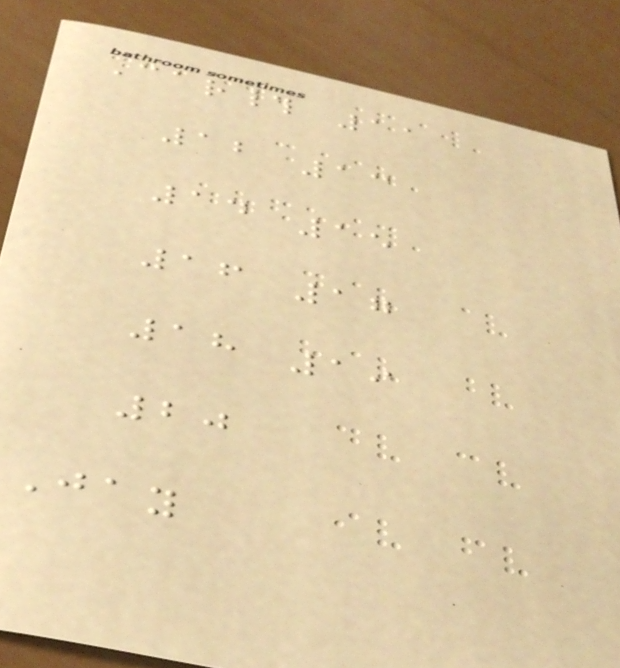Car# 11
12 13
14 15
16 17
18 19
20
Jay
